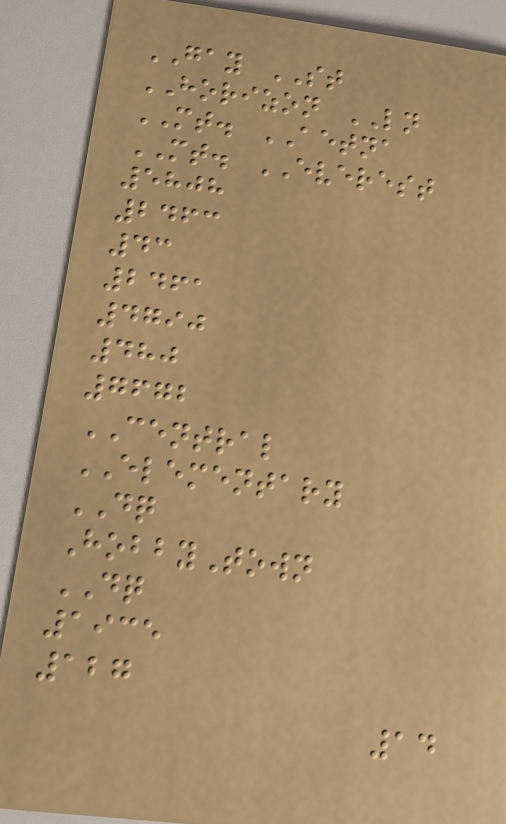GAY ST
HORIZON LN
MT. AETNA
MT. EVEREST
5808
2463
43
2461
4790
480
7672
CENTRAL
ELEMENTARY
DQ
HobbyTown
DQ
1935
127
14
